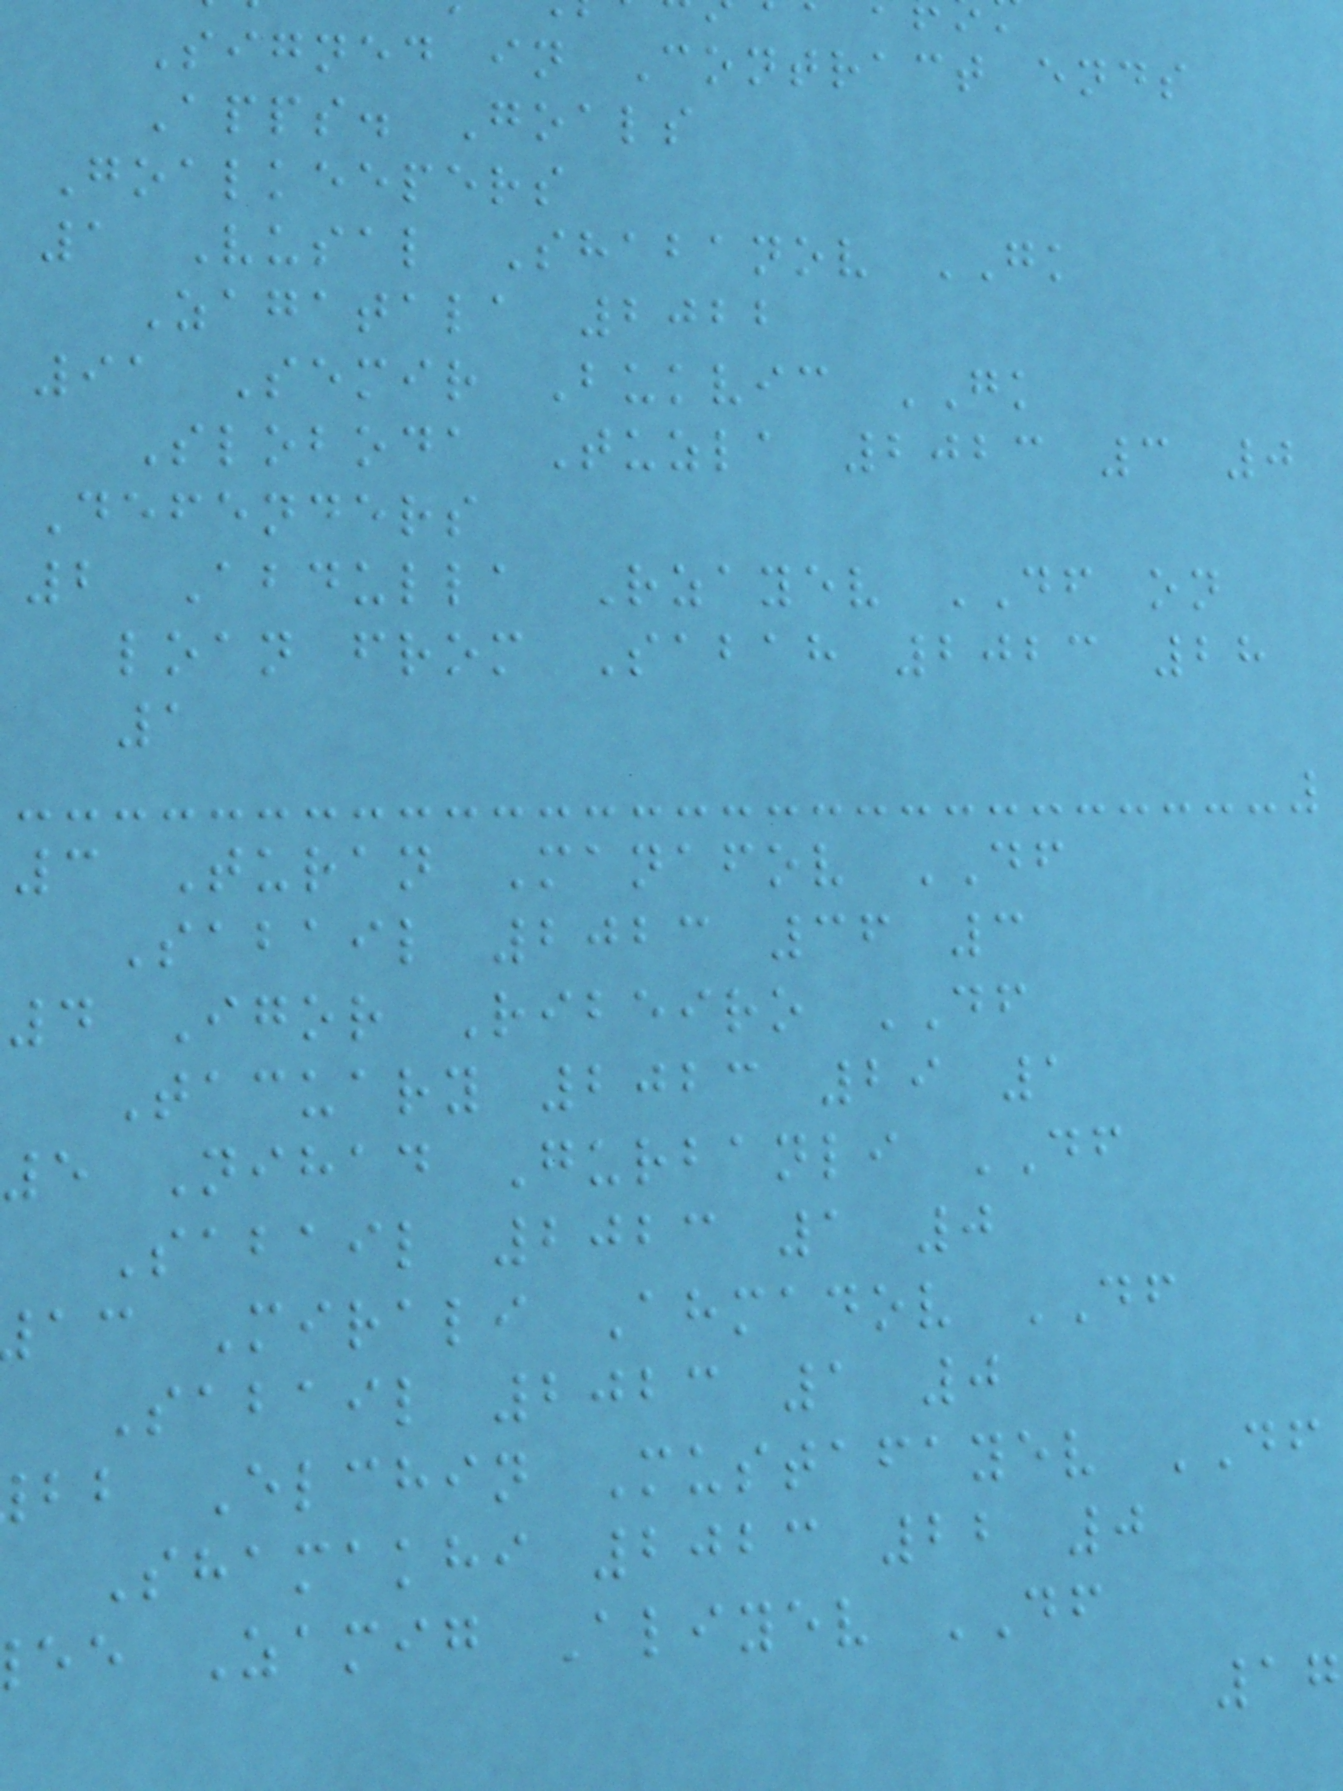Signed in Contract ends
Apps. Goals
Goalkeepers
1 Vusal Shabanov GK
Zagatala 2022
91 Semir Bukvic GK
Sloboda Tuzla 2023 3 0
Defenders
2 Abdulla Rzayev DF on
loan from Sabah 2023 28
1
3 Turan Manafov DF
Sabail 2023 36 3
4 Igor Ribeiro DF
Tacuary 2023 29 1
5 Nihad Gurbanli DF
Sabail 2023 1 0
ac Mirali Ahmadov DF
Sabail 2023 1 0
bb Elchin Mustafayev DF
Shamakhi 2023 22 0
ee Zamig Aliyev DF
